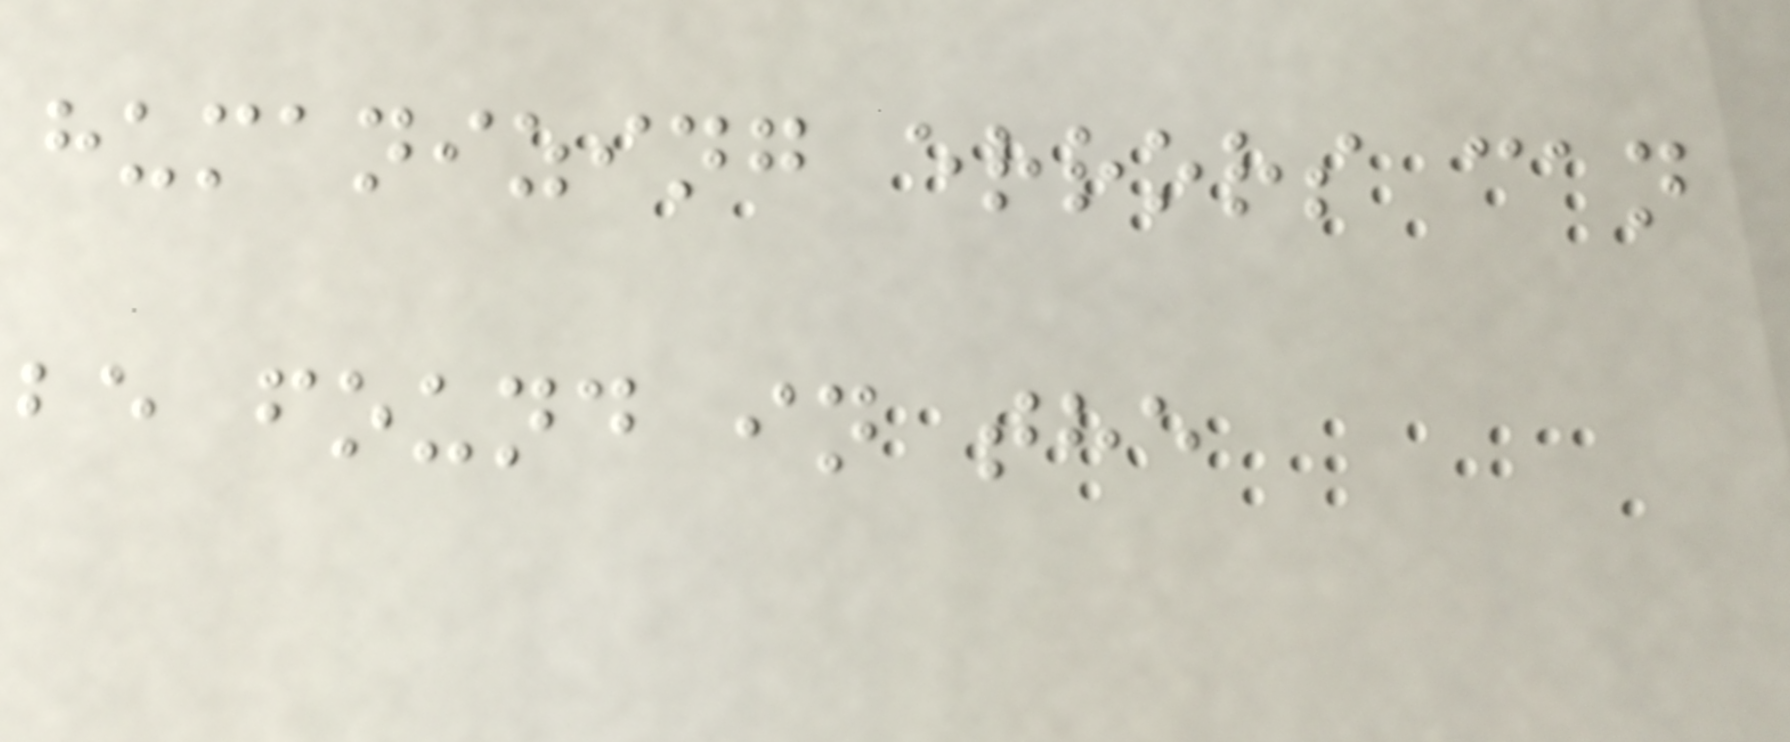humanizing errors can
be found in the
